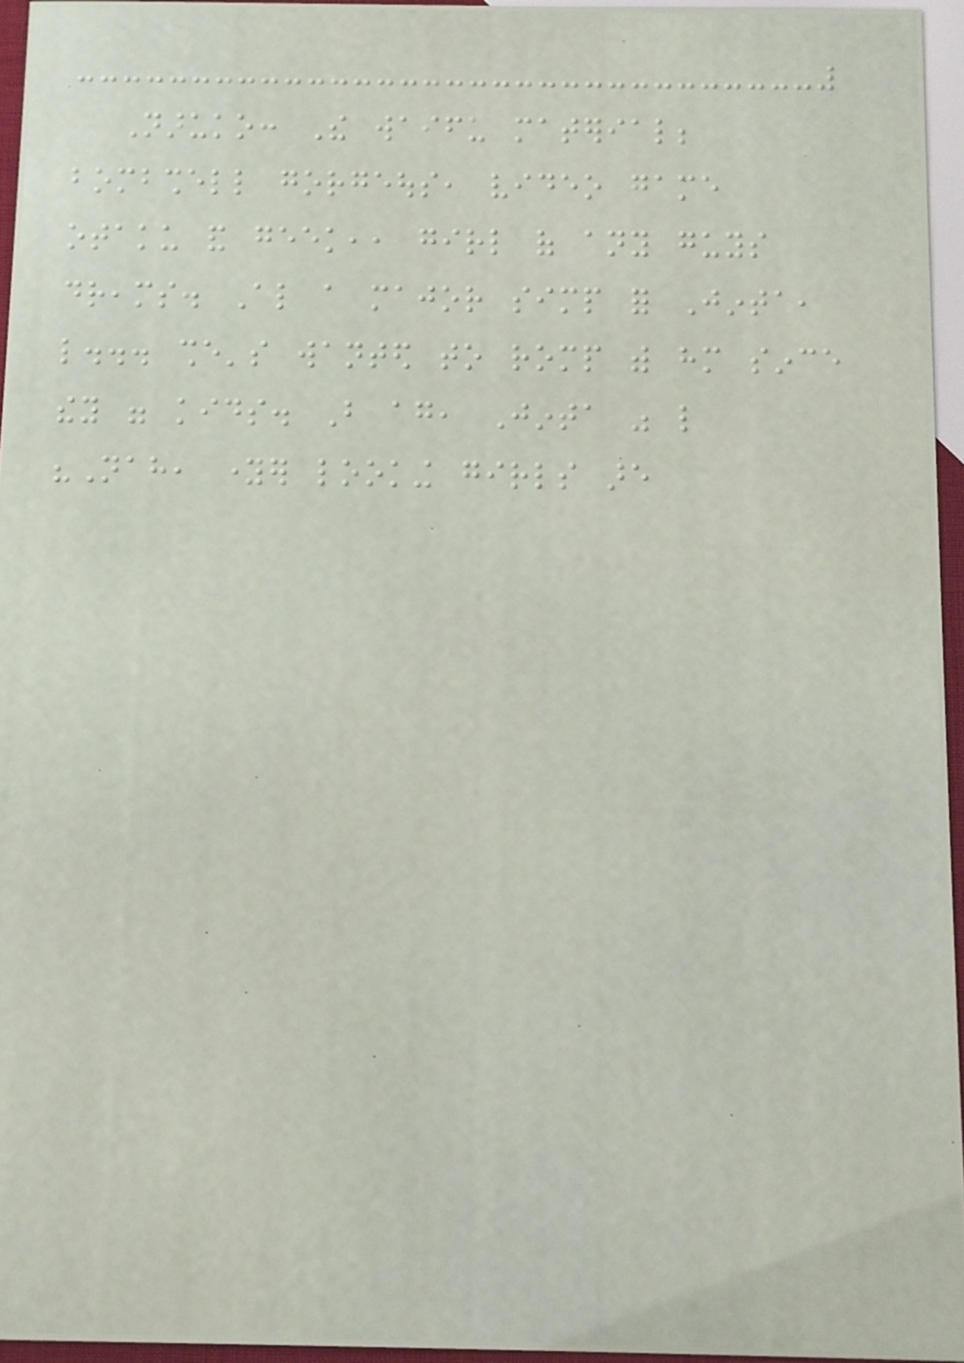Naruko: The waifu material;
bombshell gorgeous, video game
otaku and geek,, girl of any guys
dreams. Also a major simp for Jinta,
like... she's wanted to romp with him since
they were kids. But again, Jinta was like
"Nah, younger looking girls are
